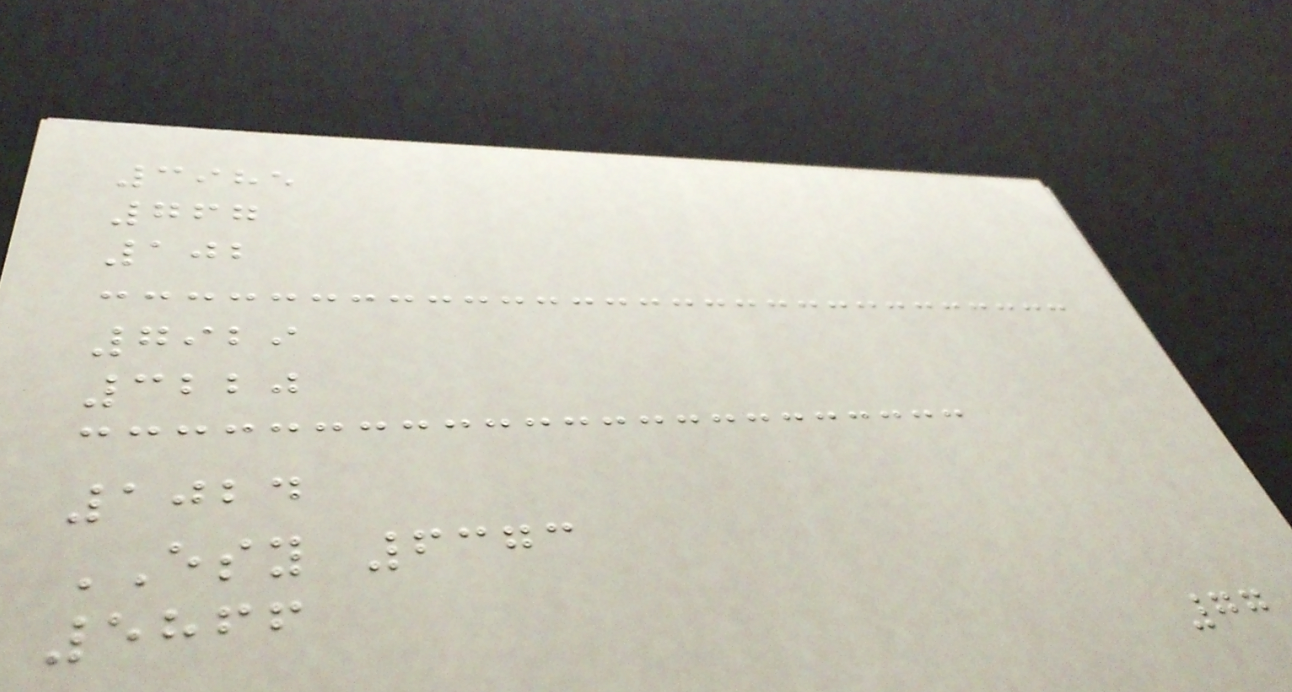3985
767
102
7929
3220
1024
ESY 6373
5866
77
